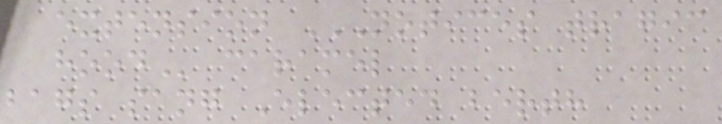extension NOTICES TRAGIC
HOOD caramel
bags sang Elected berth
